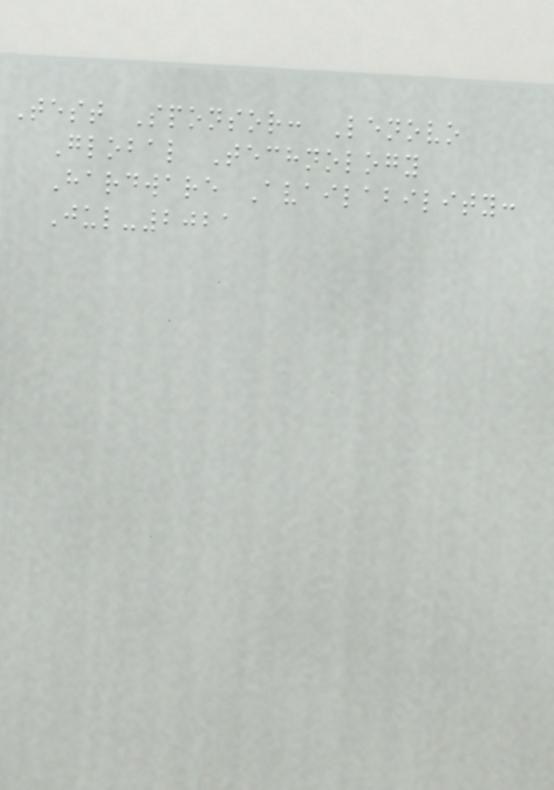Test Sponsor: Lenovo
Global Technology
Hardware Availability:
Jul-2021
